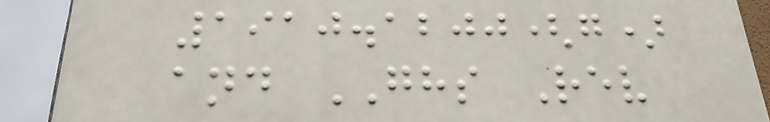1910.1200(g)
and GHS Rev
